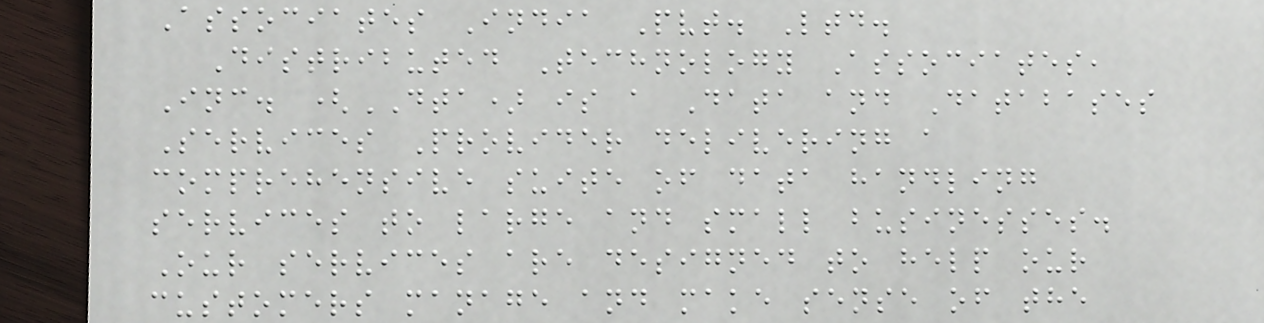Associates India Pvt. Ltd.
Distributed Technology Associates,
Inc. (DTA) is a Data and Databases
Services Provider delivering a
comprehensive suite of data handling
services to large and small businesses.
Our services are designed to help our
customers manage and make sense of the
